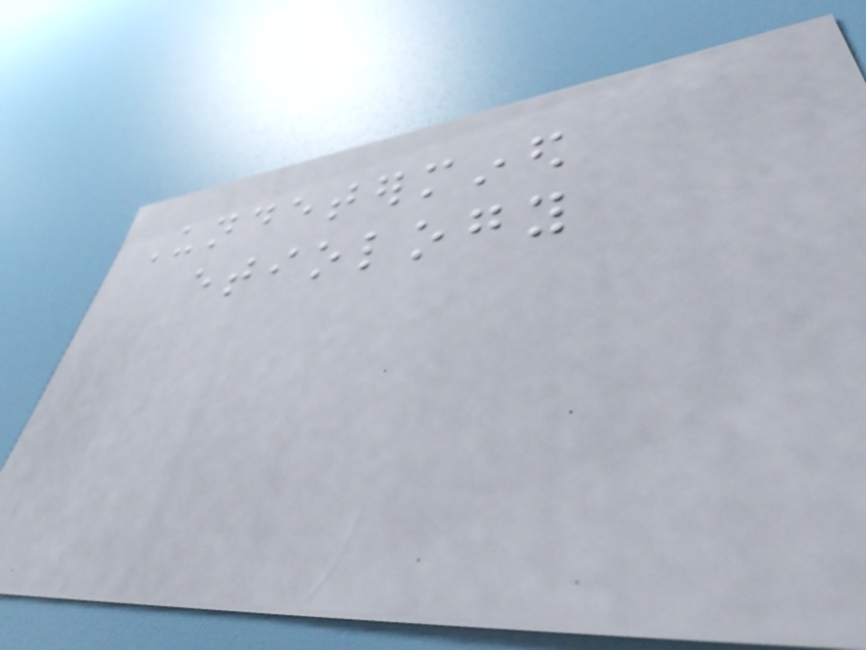Undetermined
etiology
